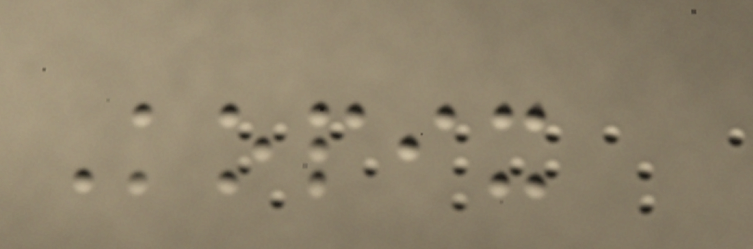Kopix
